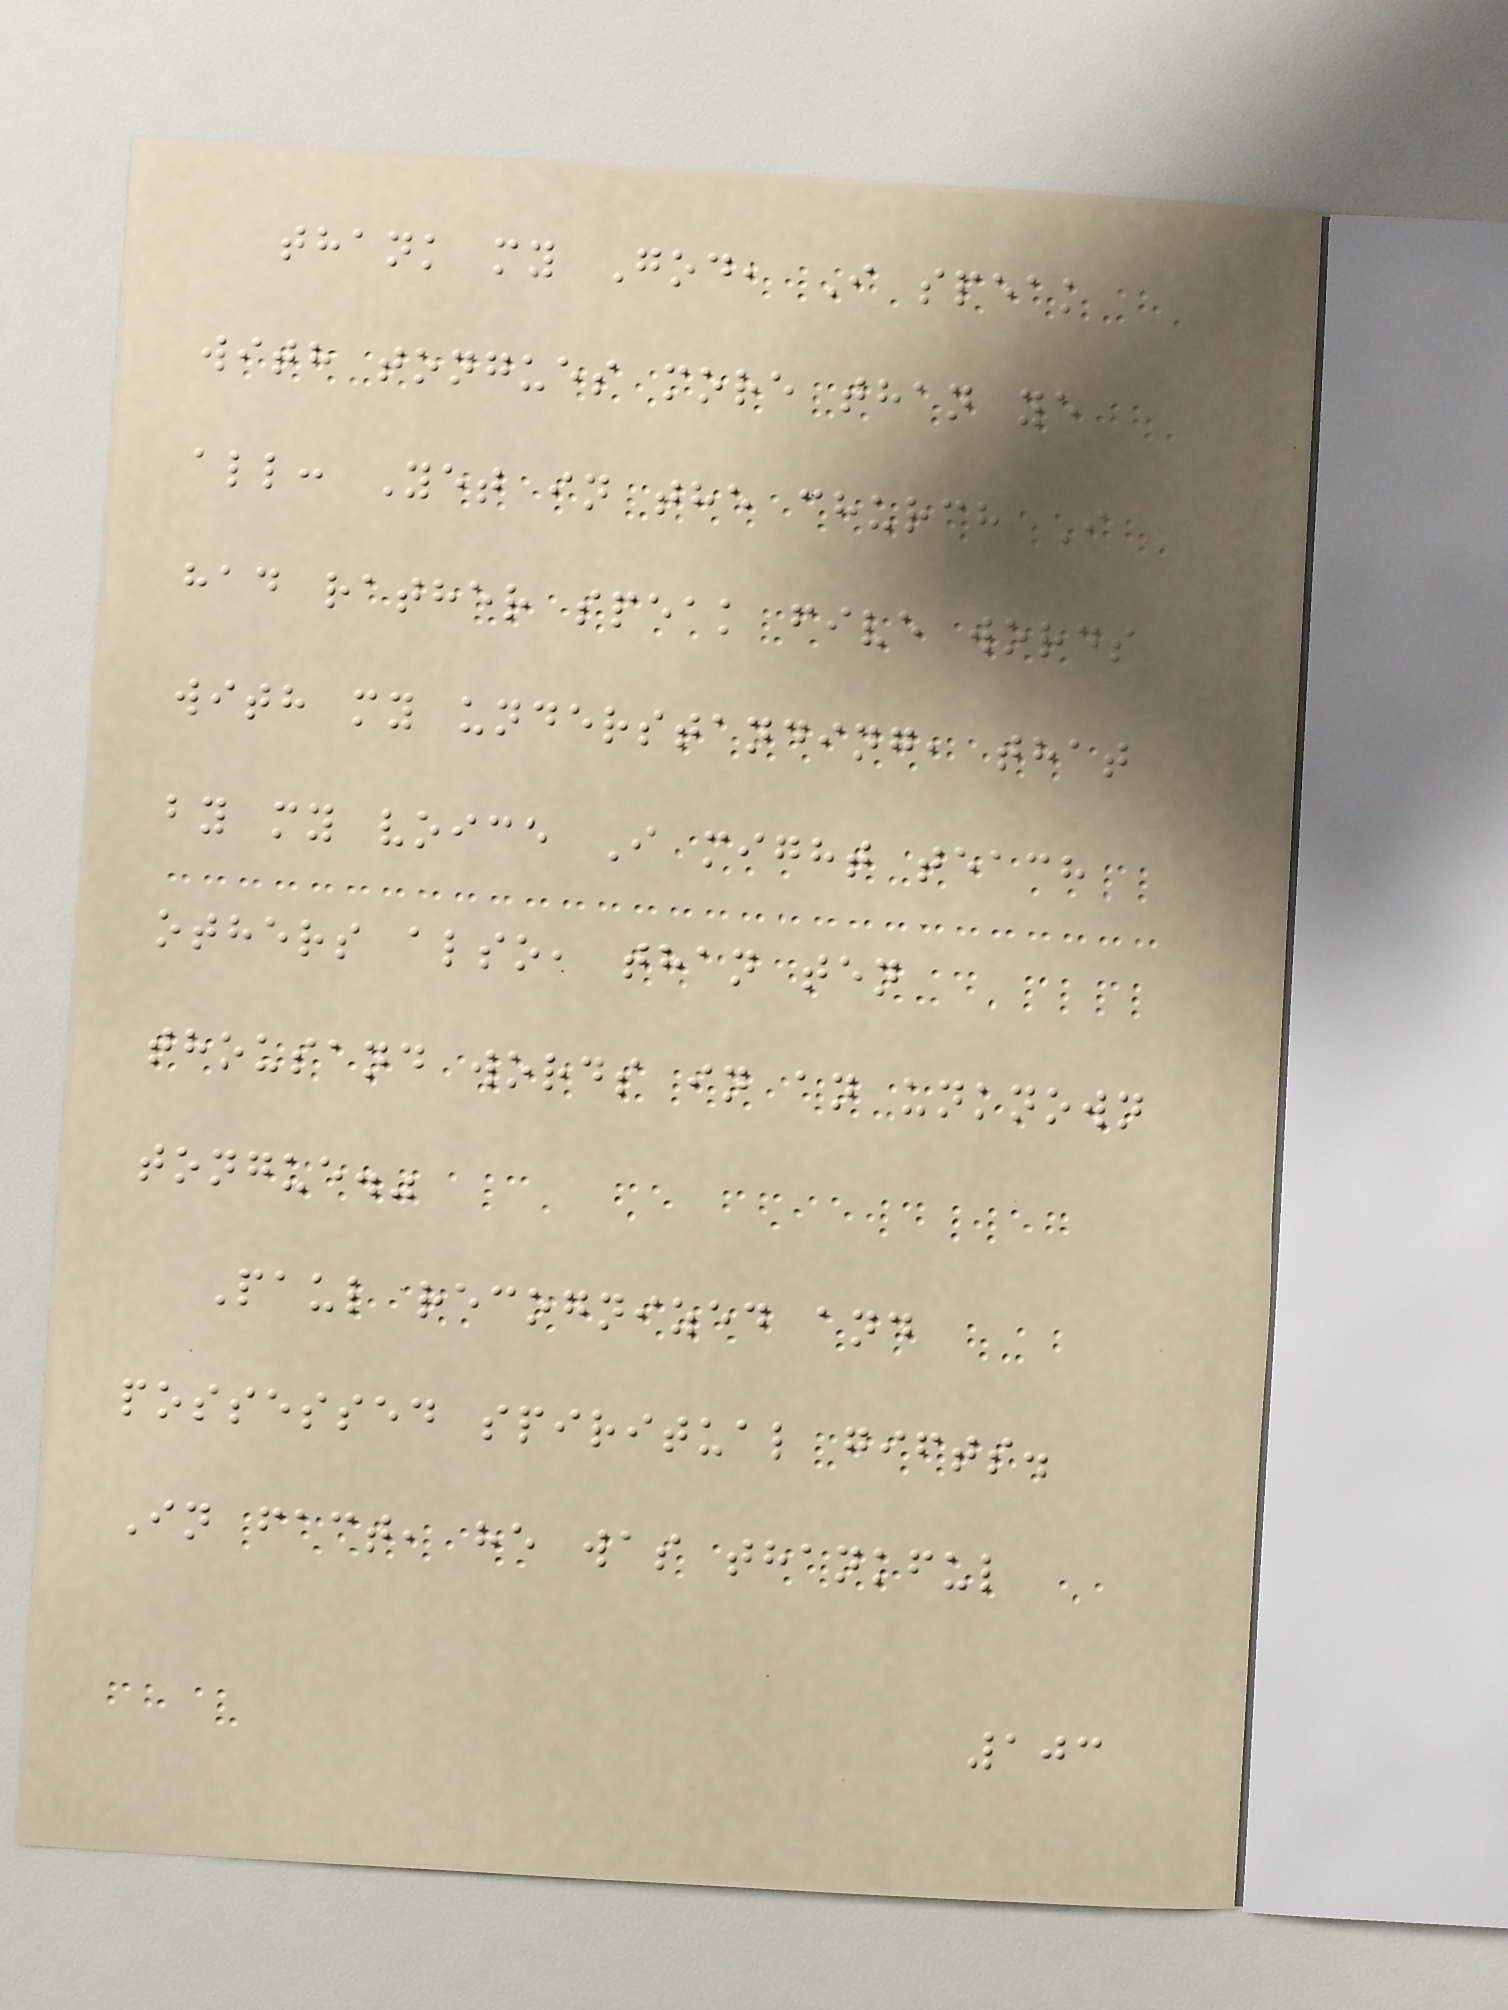thank my God, I speak
with tongues more than ye
all: Yet in the church I
had rather speak five words
with my understanding, that
by my voice I might teach
others also, than ten
thousand words in an unknown
tongue."
Paul recognized and
possessed spiritual gifts.
In fact, he was thankful
103
